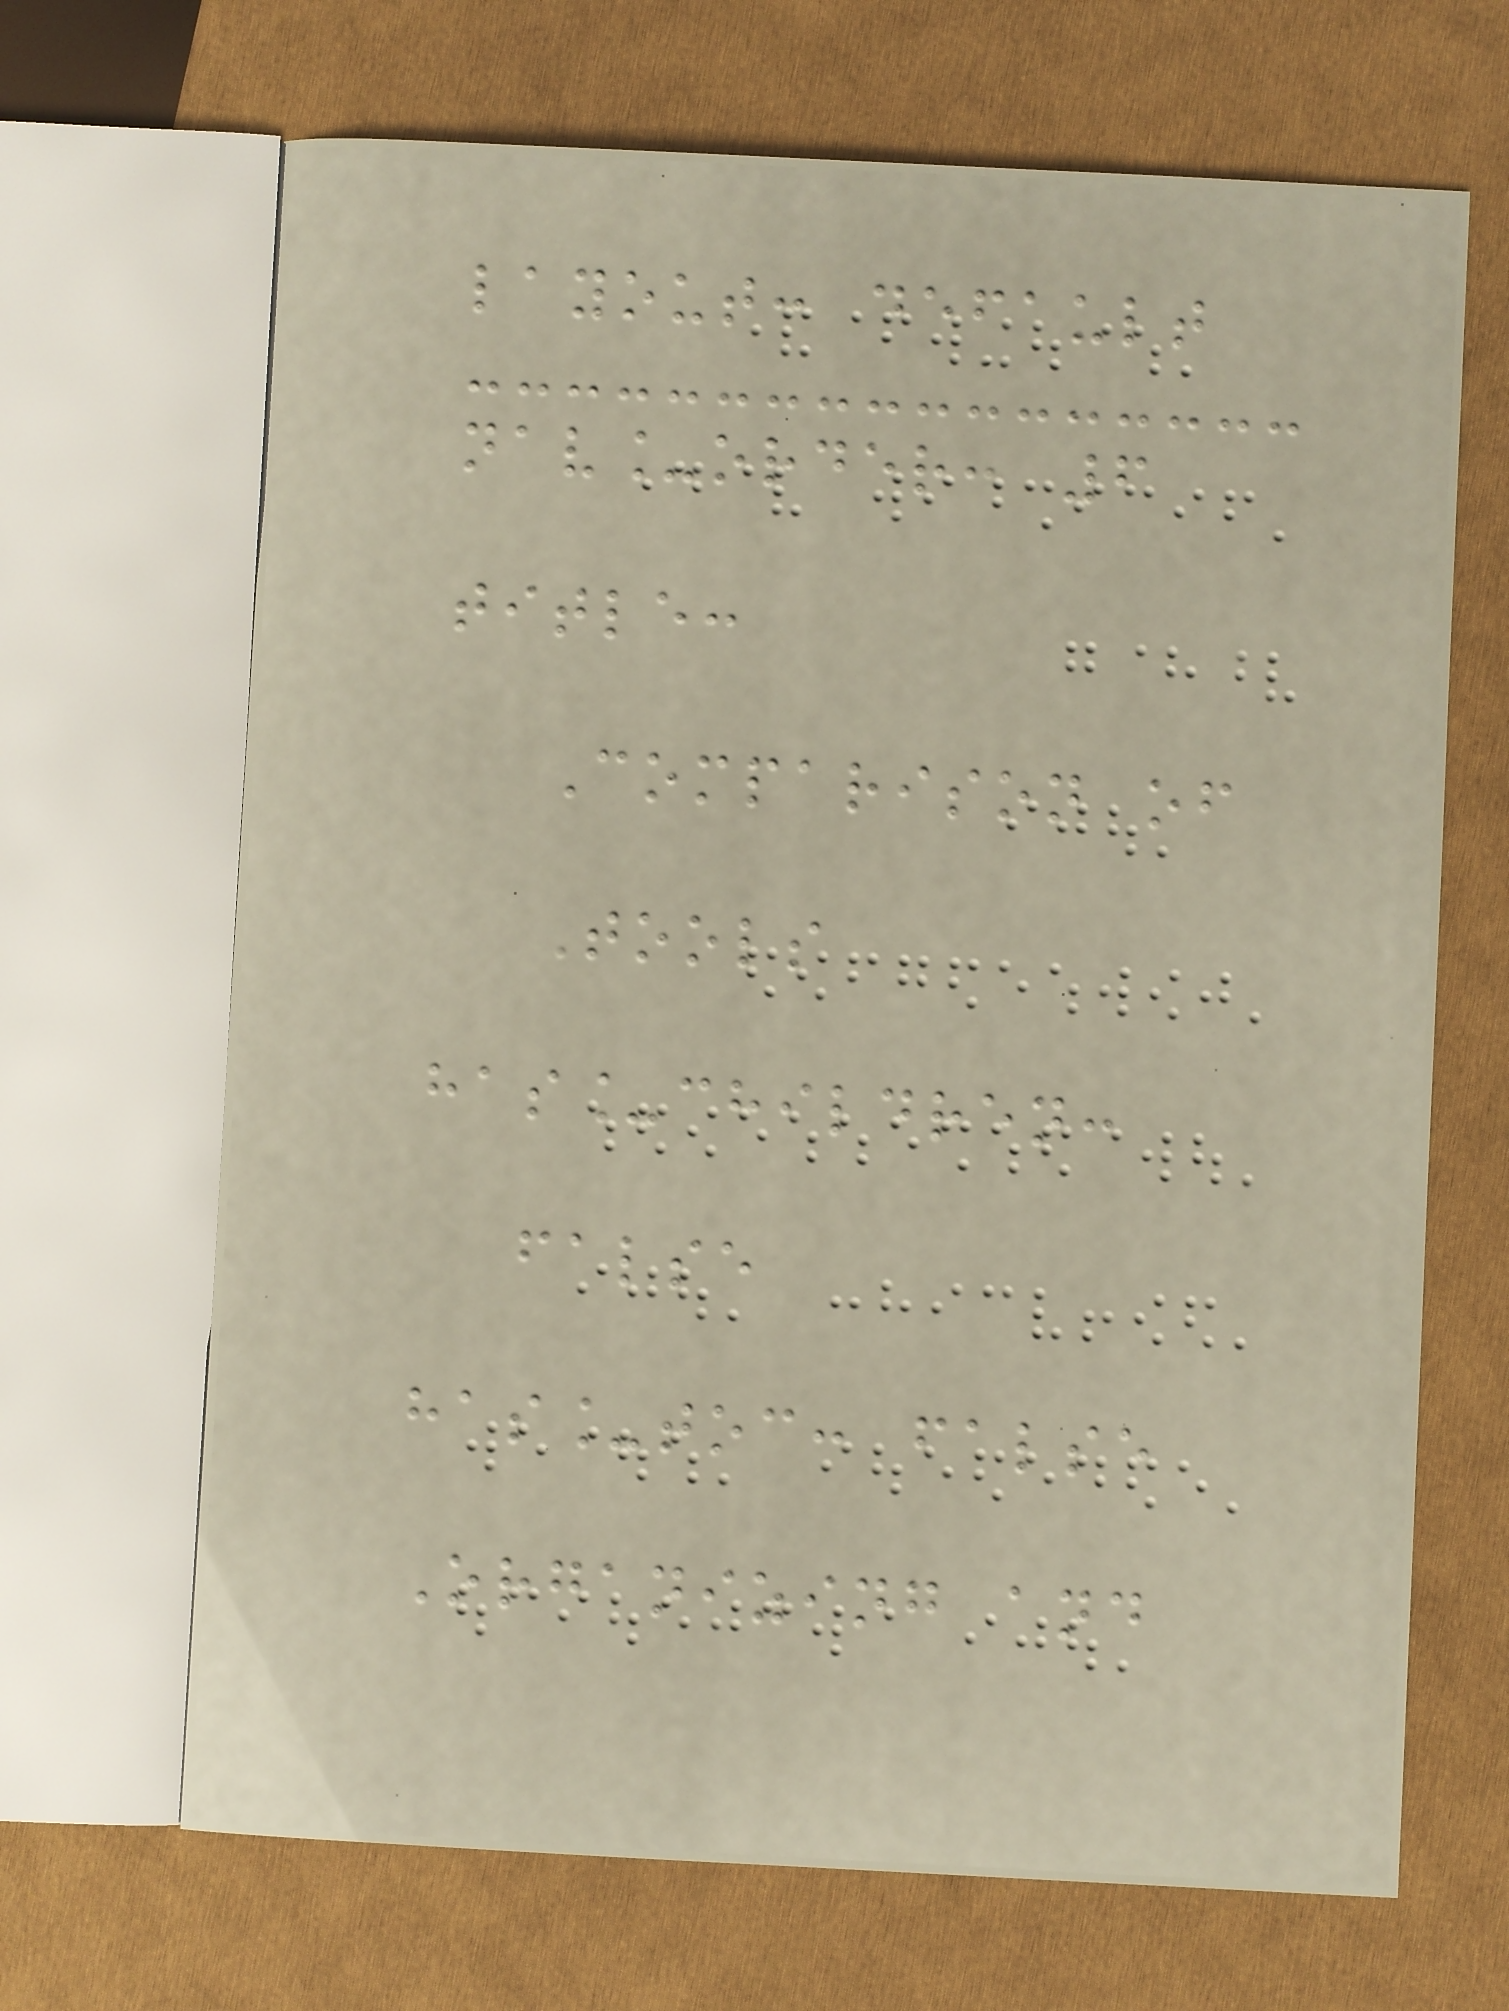layout: default
nav_order: 6
title:
Comparison of
Tools
has_children:
false
has_toc: false
Organizing and
